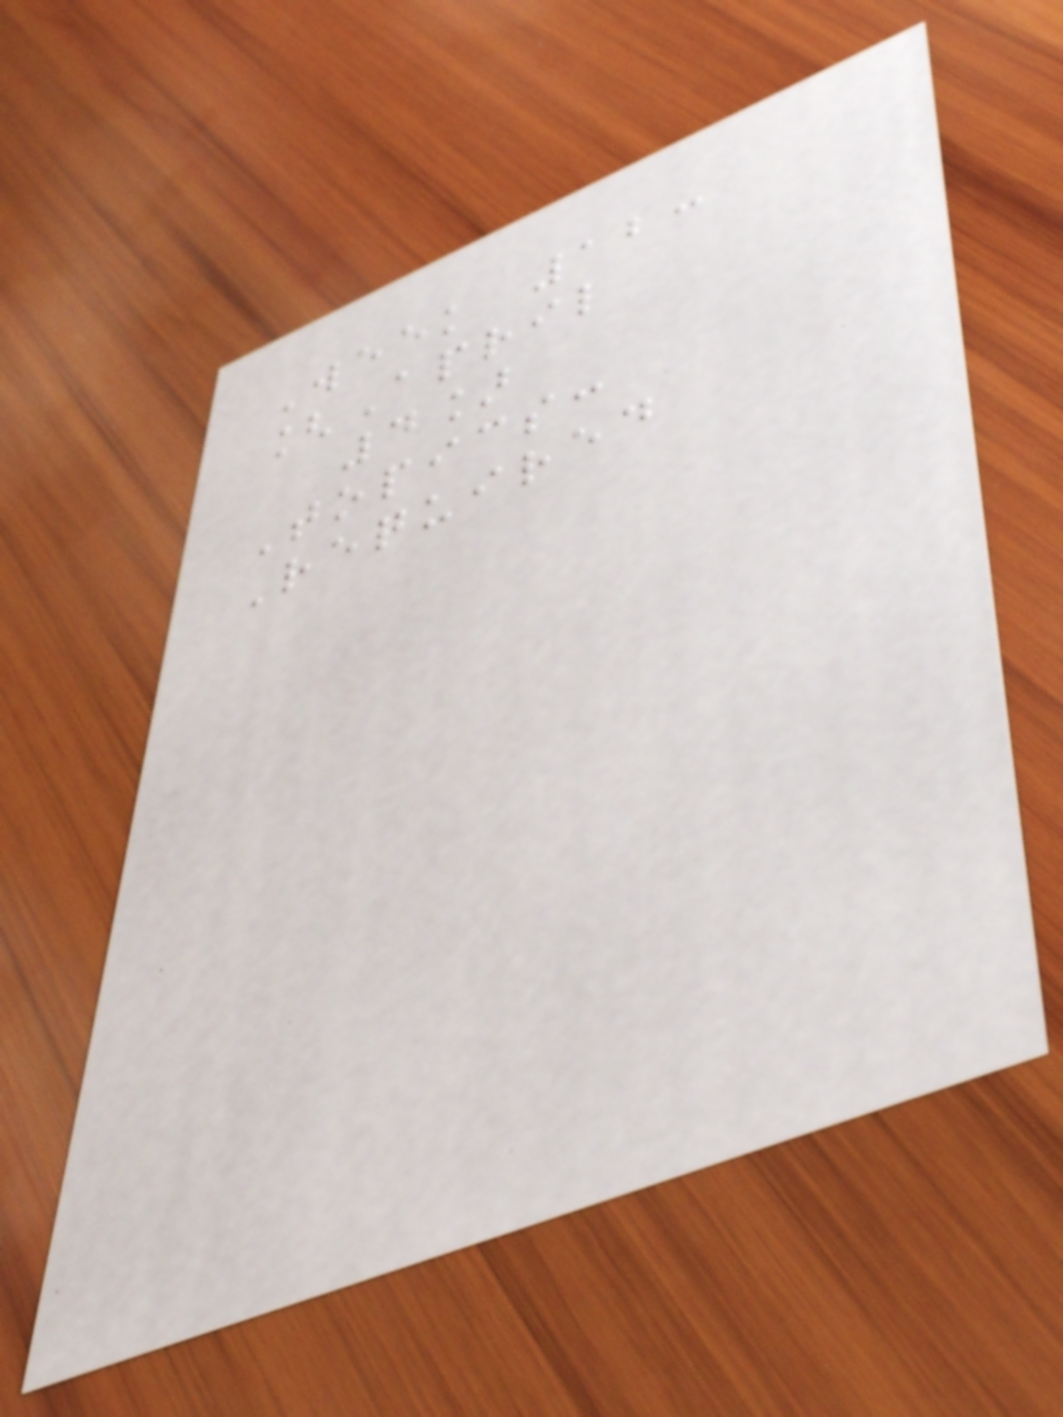Week 12:
[April
4]
Topics:
Required
